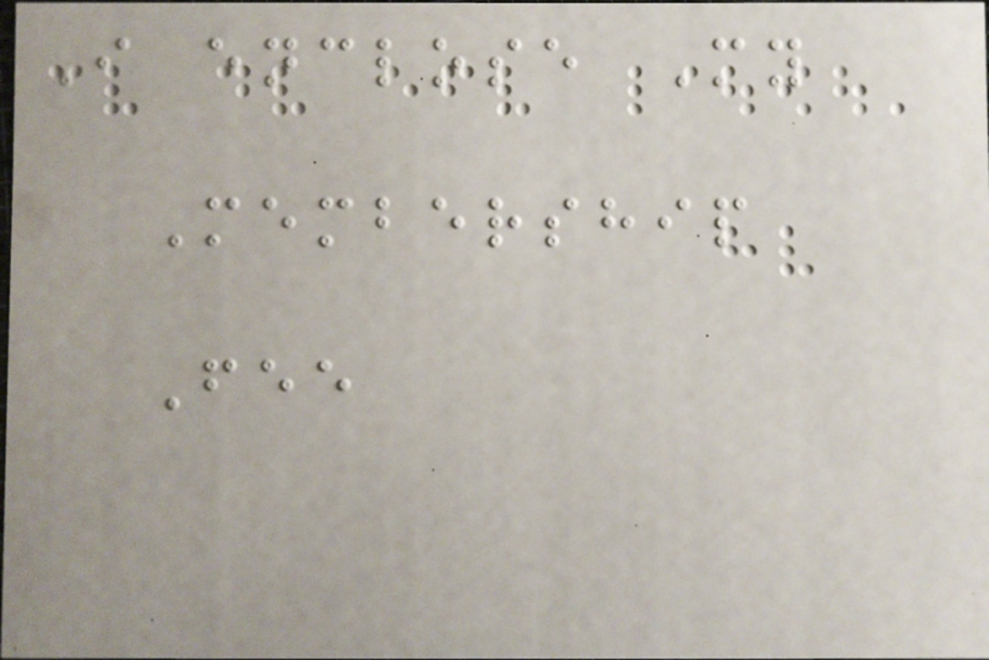I enclose My
Membership
Fee
